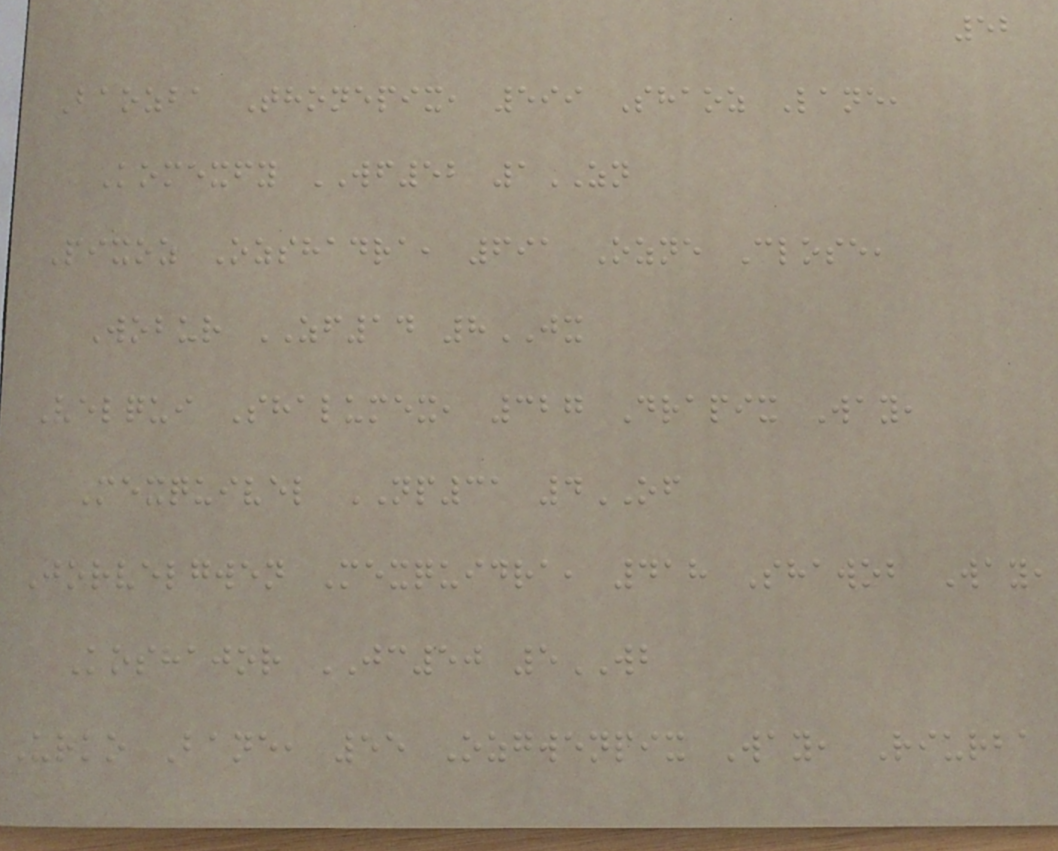52
Baozba Thonepix, 599 Shaoz Lane,
Komexfy WF52 1ZN
Pixoz Ozshadra, 691 Ozne Close,
Wobur ZF14 8JX
Velqui Shalumex, 327 Drapix Way,
Mexquivel NP31 4OF
Jorvelgwen Mexquidra, 418 Shawob Way,
Koshajor JC50 5WB
Urko Bane, 55 Ozgwenpix Way, Riurba
